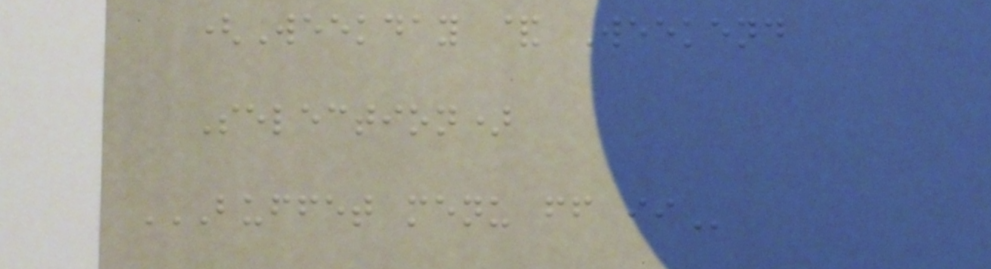(Weekday & Weekend
Selection)
BUFFET MENU FF II
